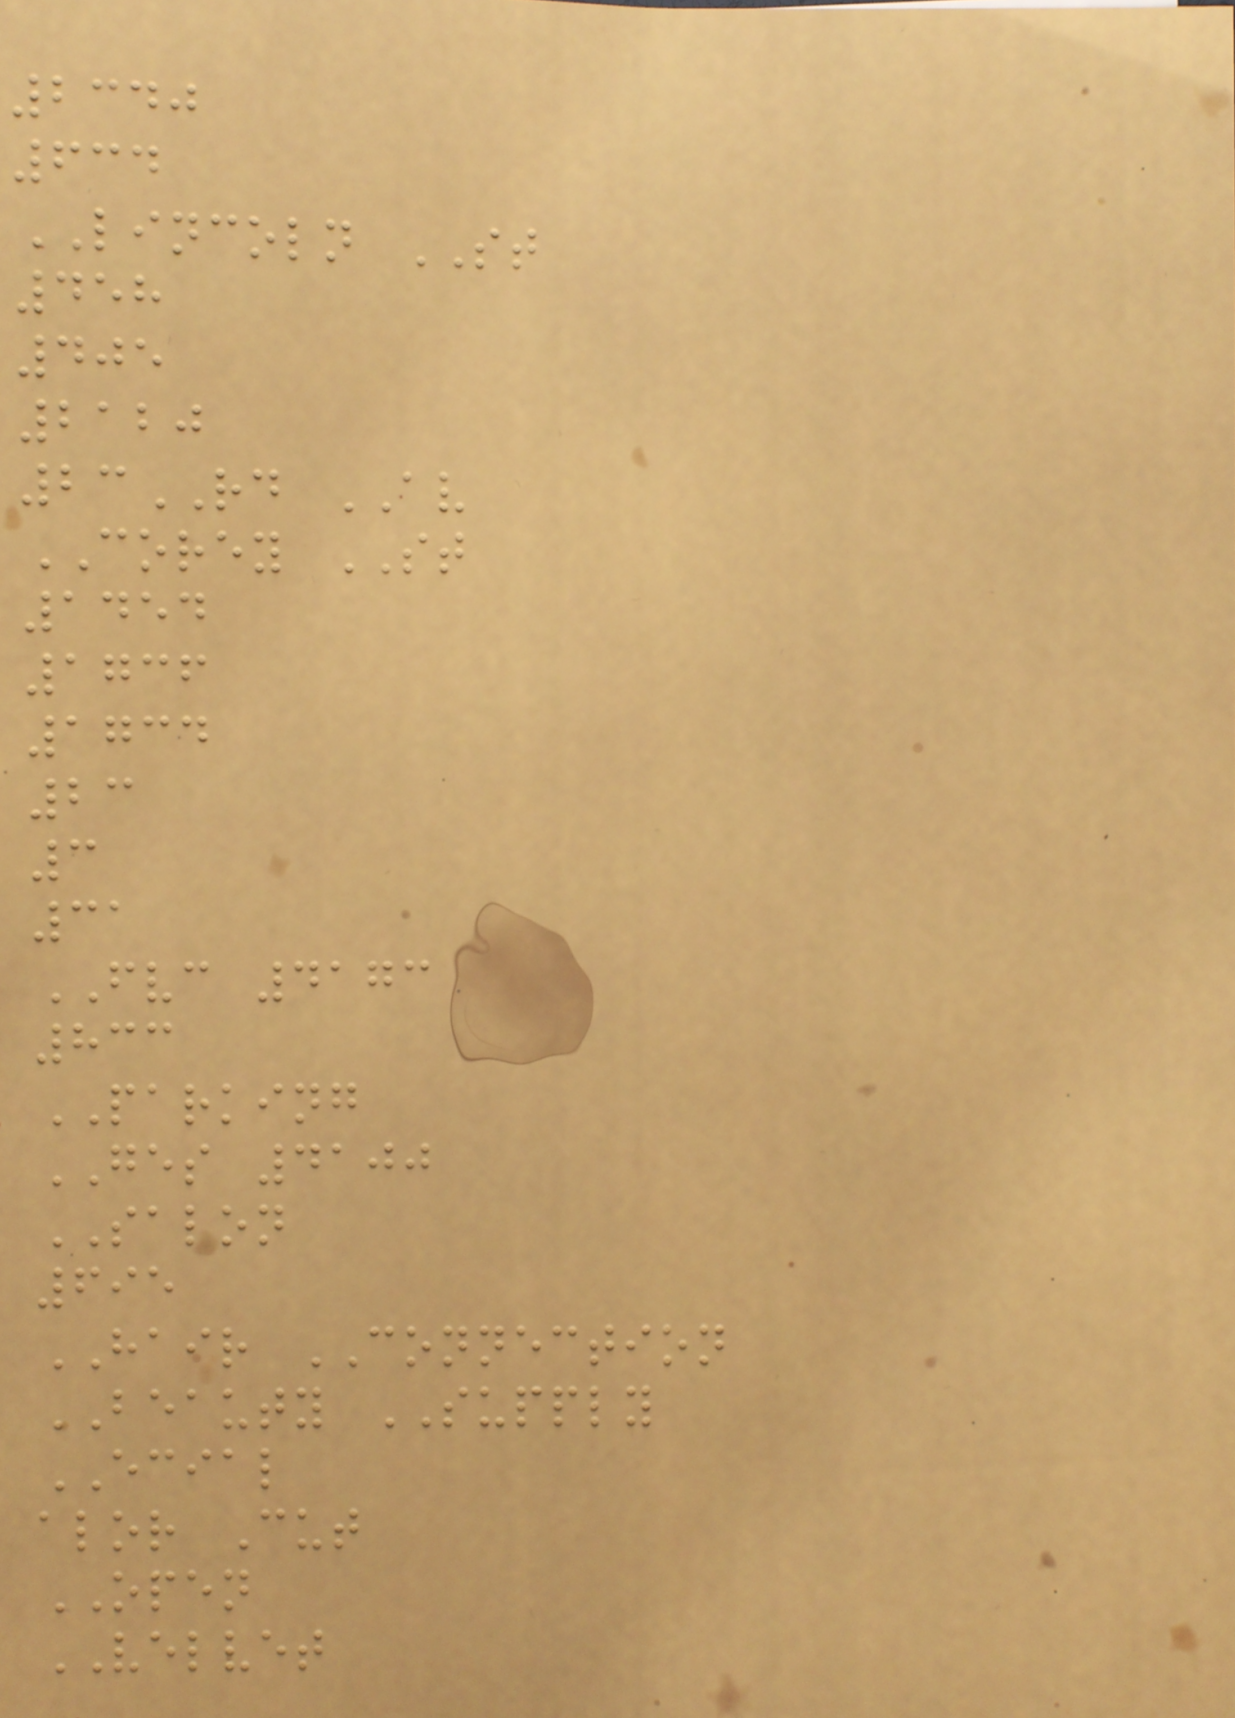2340
634
LINCOLN ST
458
405
2120
23RD AV
COREY ST
1454
1736
1734
23
3
31
FVC 4173
833
PARKING
GES 4100
SALON
695
HAIR CONNECTION
BEAUTY SUPPLY
ECIAL
alor Cut
OPEN
VELVET
